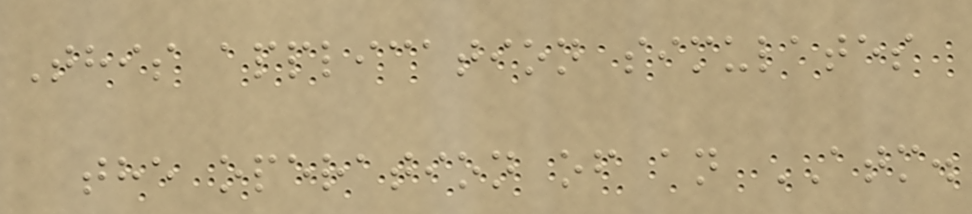This application simulates
the operation of an ATM.
